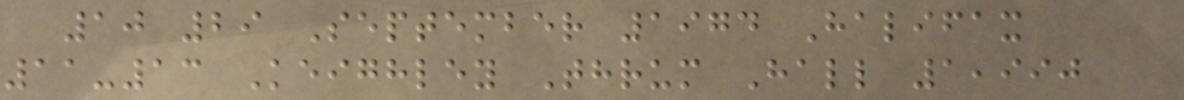10 29 September 1974 Halifax
11-13 Keighley Thrum Hall 1,990
